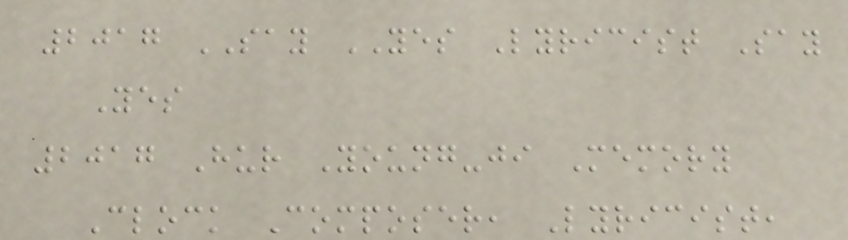2017 SAY YES Lyricist Say
Yes
2017 Hur Young-ji Memory
Clock Composer, Lyricist,
